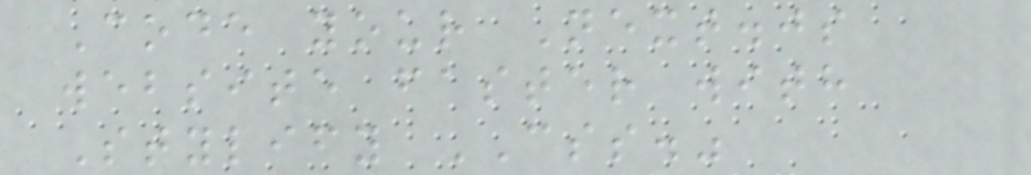Code your Next.js
website faster with
Stylify CSS."
